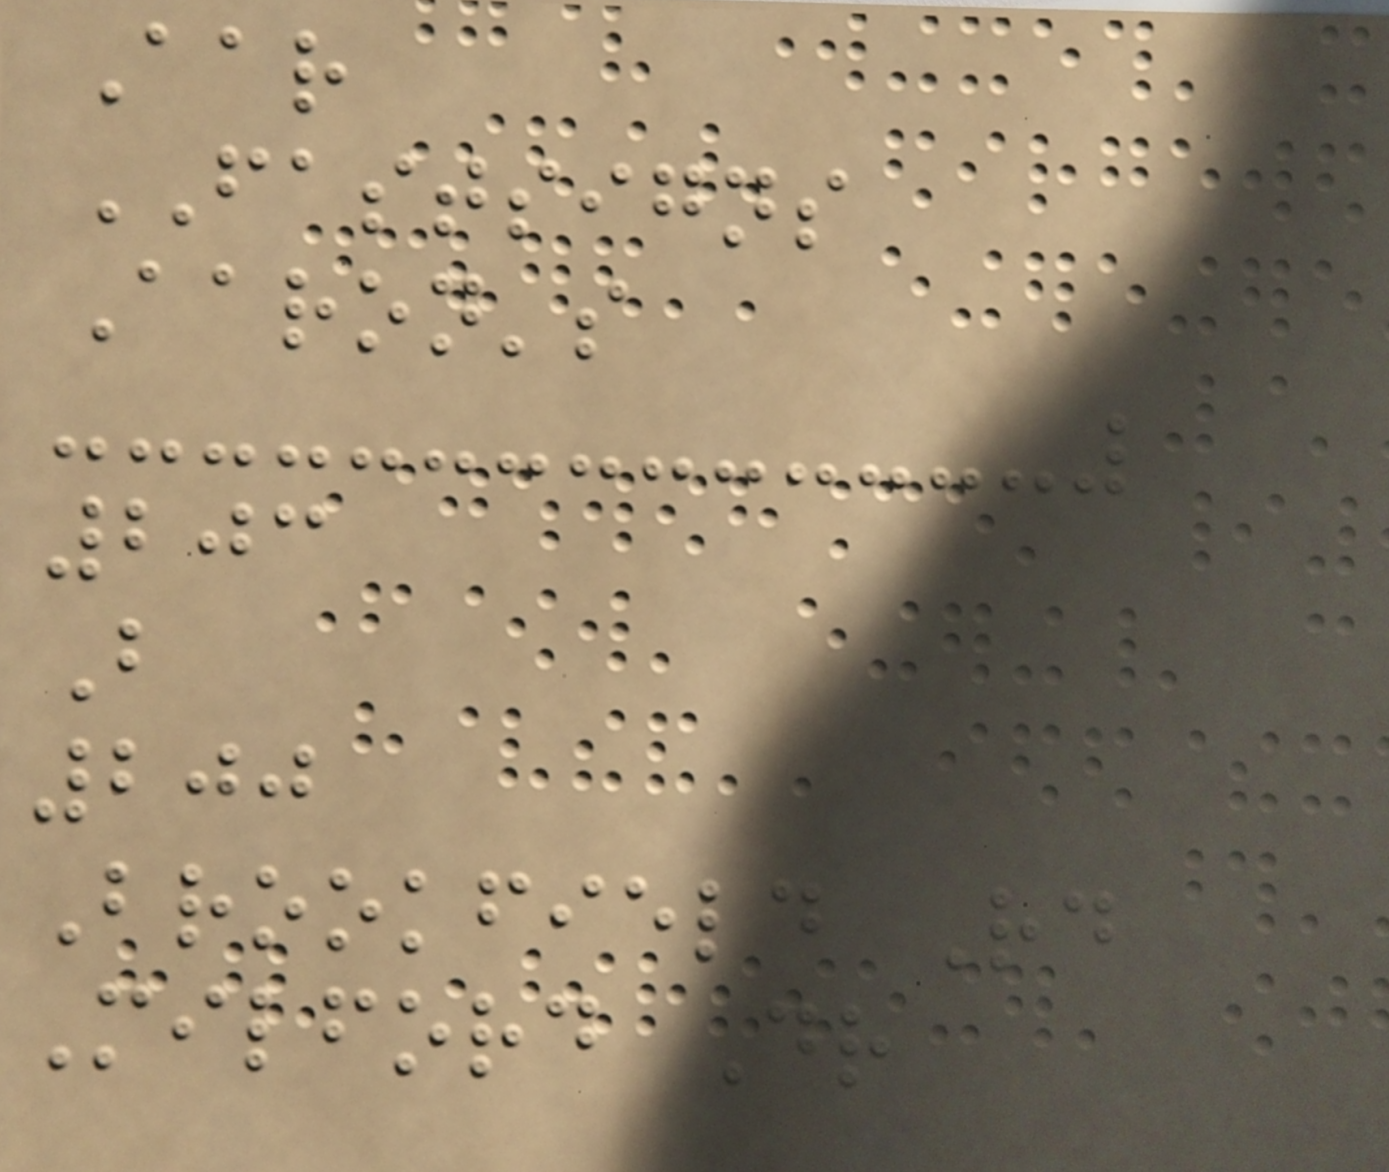Aar
FASTSIGNS
Aaron's
203
B
200
Brookfield Rd
Milford Dr
